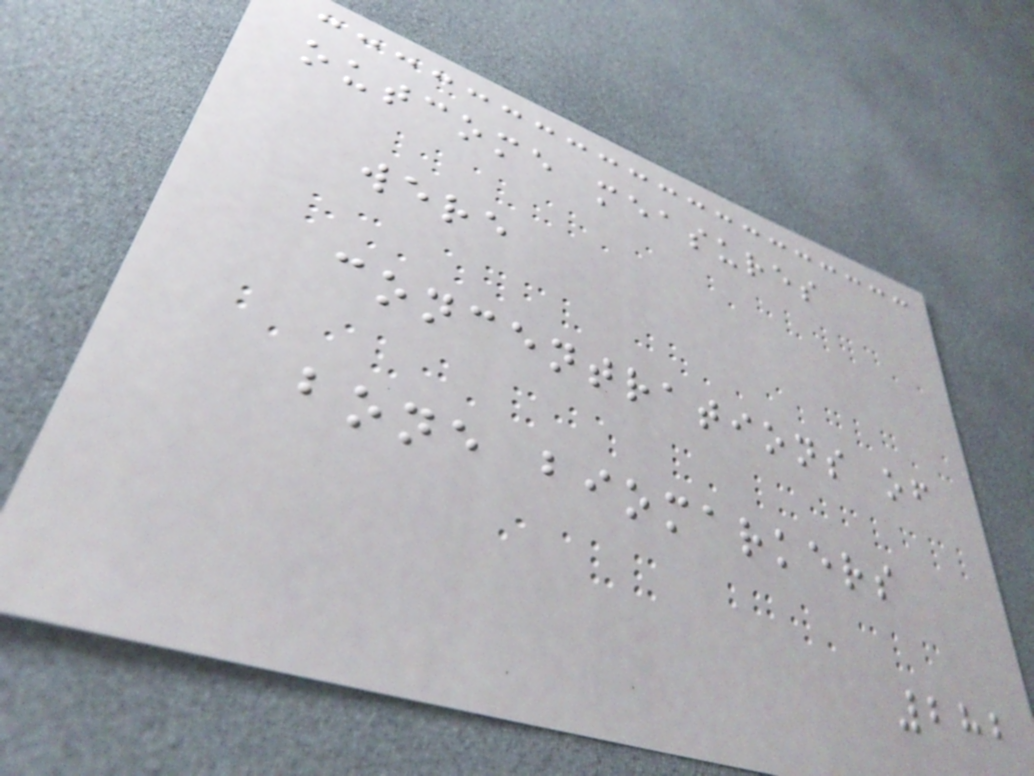outcome measures
were
concentrations of
bone biomarkers
282
